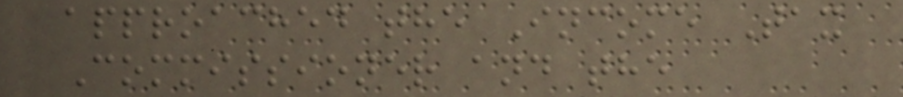approached the Income Tax
Commissioner and the
